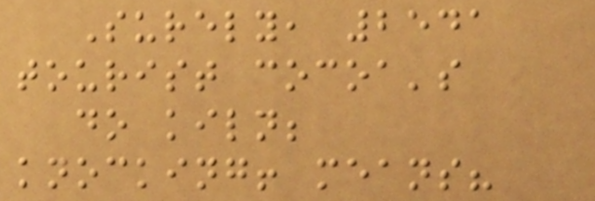Surely, 2541
tourist cocoa's
do kiln;
knocking! means?
